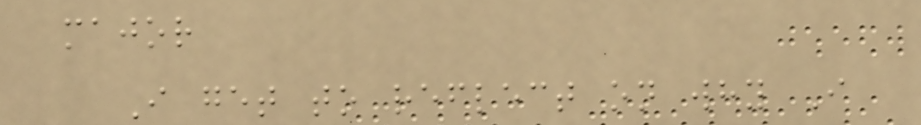major
I get to reflect on why I
